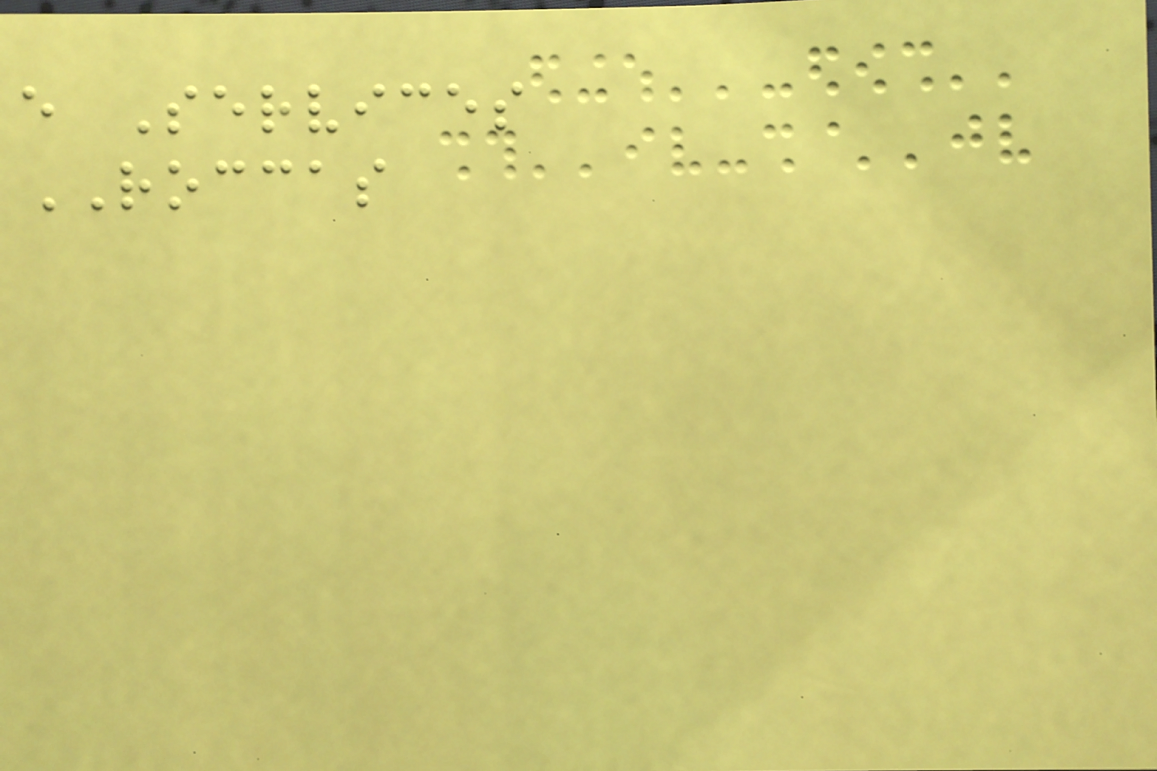e Services
ROCCAS
